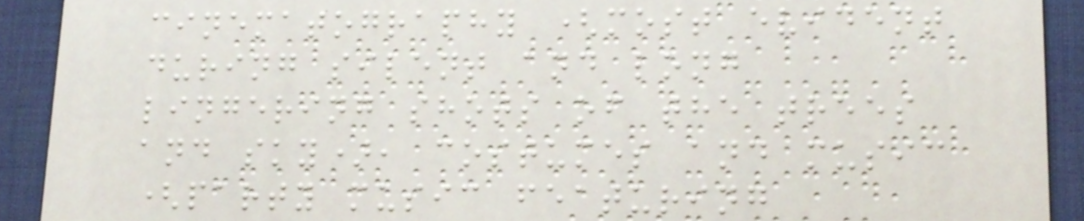cinematography (most evident
during silent and long
lingering shots of the trees
and sky), costumes and music
(party music featuring
